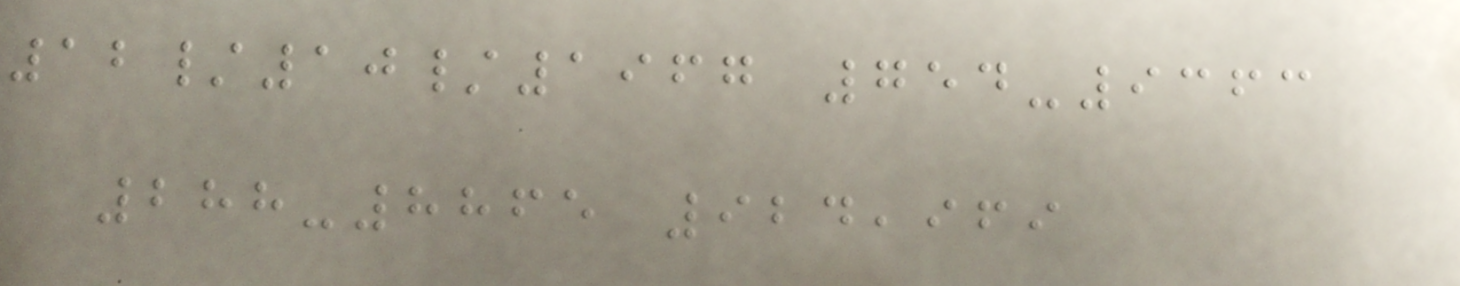12/10/1967 754-9363
288-8865 924,969
